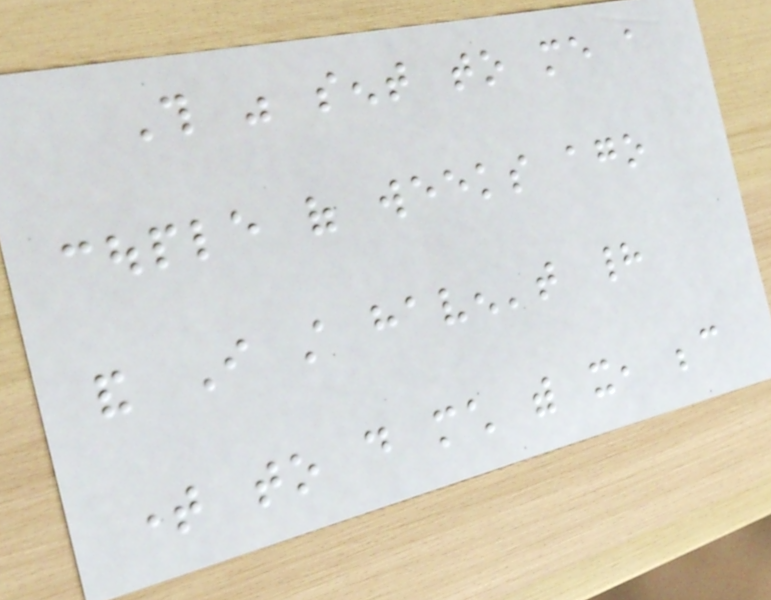This was sent to me a
couple of weeks ago
and I still haven't had
time to do much with it, because
